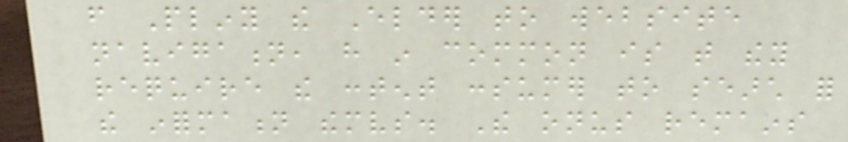from Pliny the Elder to website
navigation, have in common is that they
require the content consumer to search for
the information themselves. The onus remains
